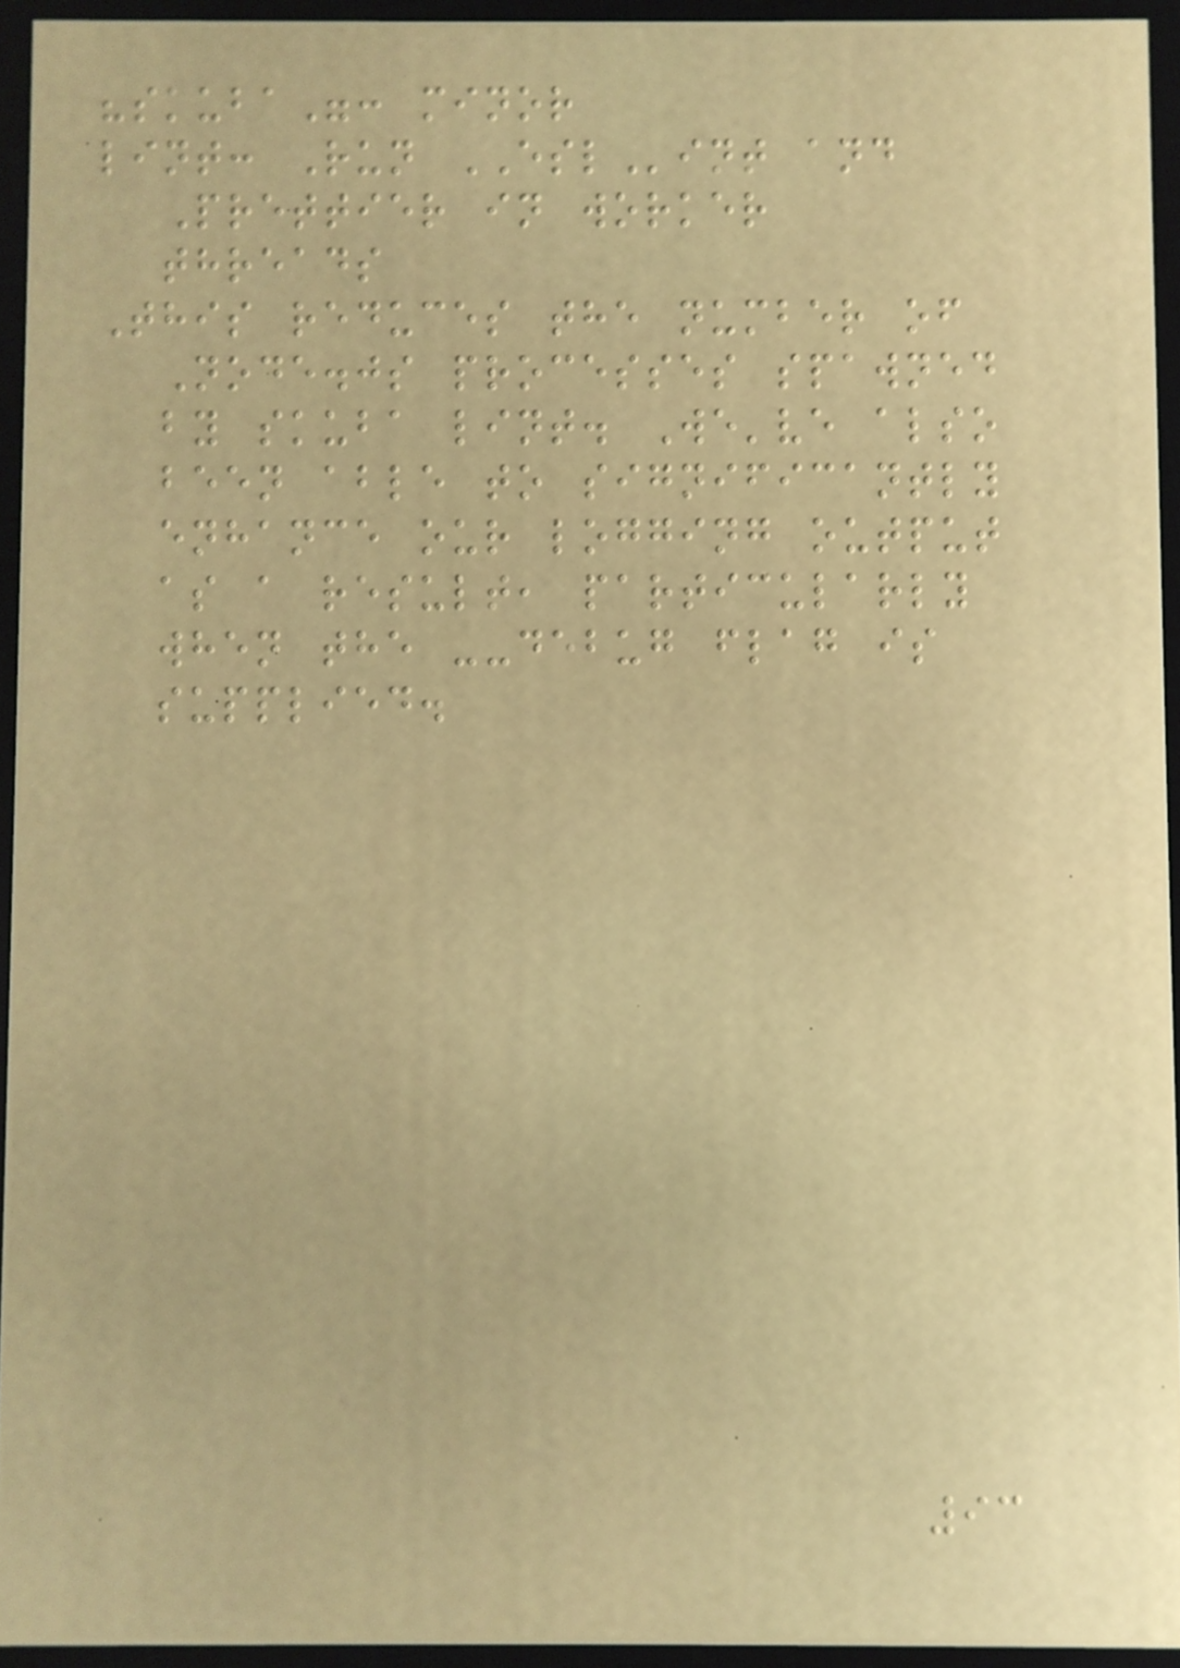"skuba": minor
lint: Run ESLint and
Prettier in worker
threads
This reduces the number of
Node.js processes spawned
by skuba lint. We've also
been able to significantly
enhance our logging output
as a result, particularly
when the --debug flag is
supplied.
93
